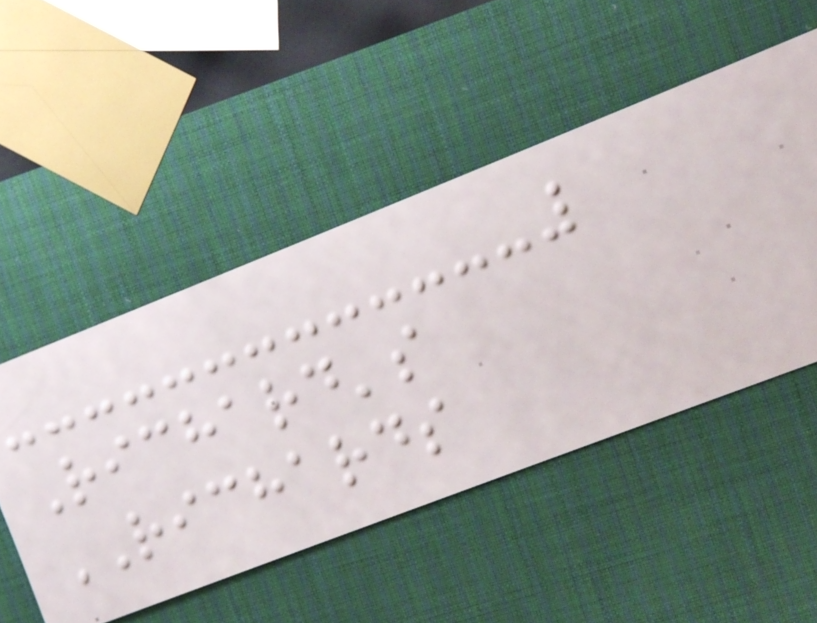Richard's
RICHARDS
